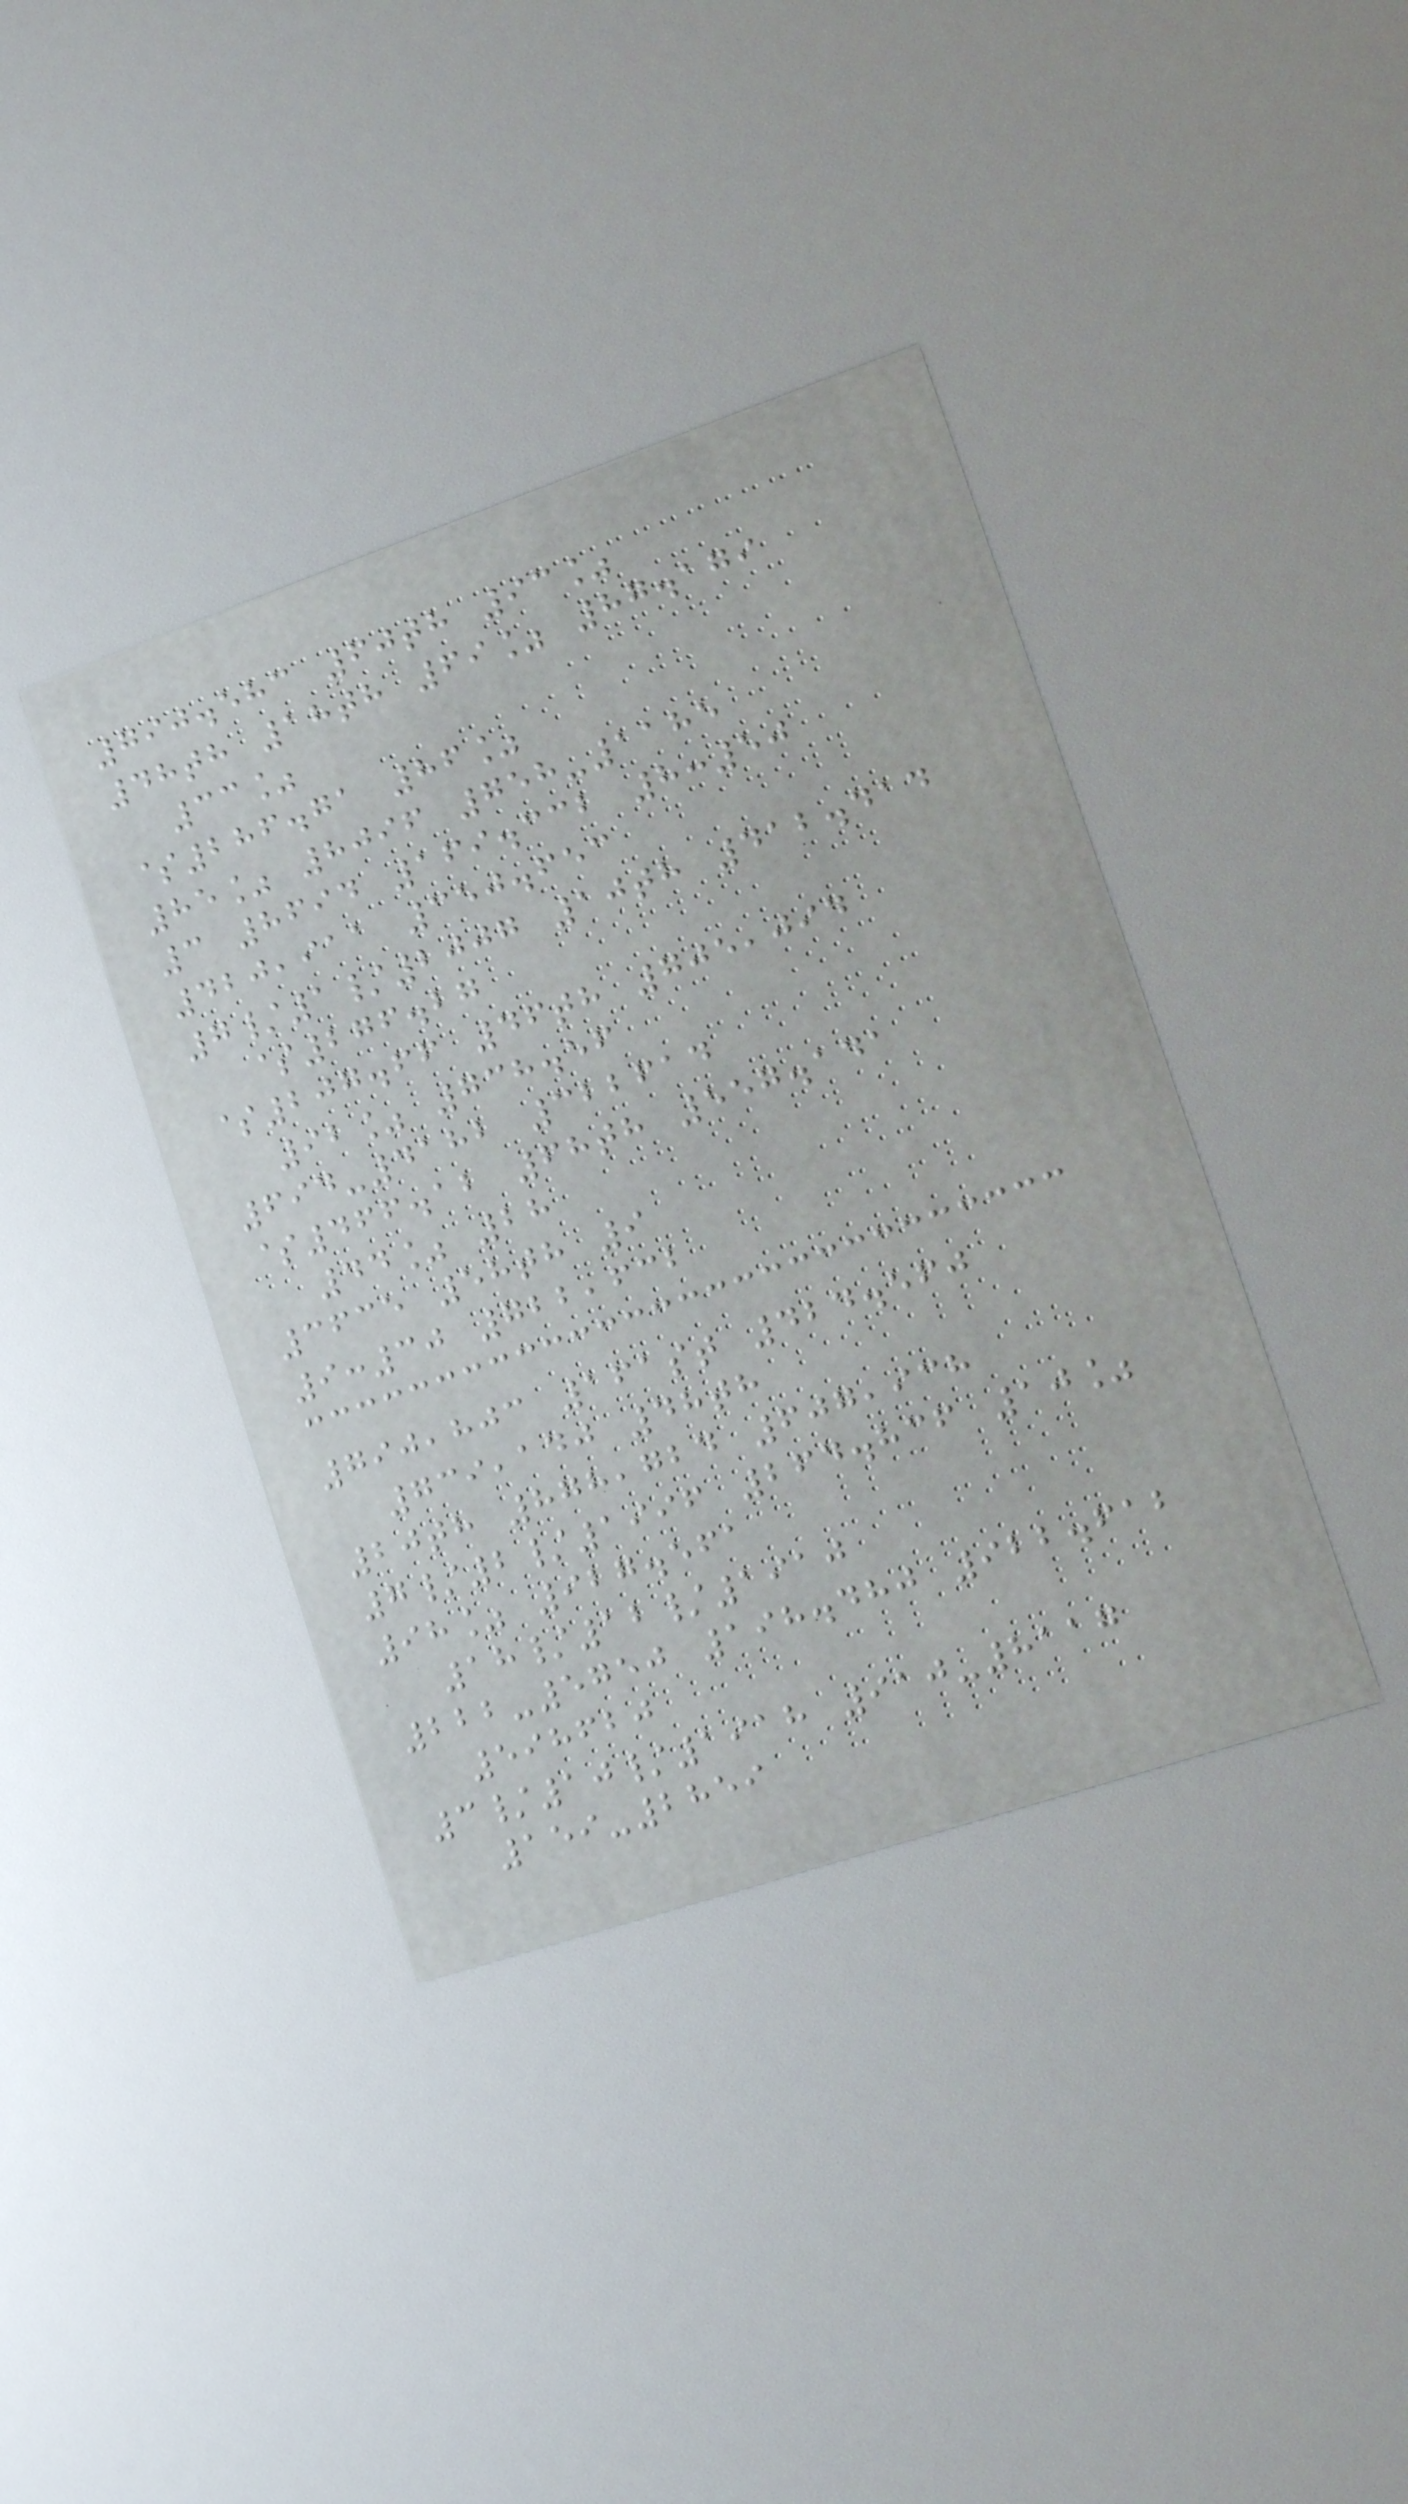790.583 60th 93%
48th 18th 69% 87.179
33%
$286.71 86%
85% 8096 758-1185
3 8694 169.332 8:50
420,911 350.653
7/1/2007 10th 412.414
$276.27
$207.66 46th 705,094
92% 738.56
694-4182 322614
$466.12 68th 557.141
44% 28
3635 58th 9
9:30 722,632
790,803 161st 424.560
739,140 48th
20th 878,724 607,938
7/2/1996 264.836 10%
98% 927.561
18/12/1910
222-5750 198.480 922.612
598620
3/10/1918 910-8117
159-2859
